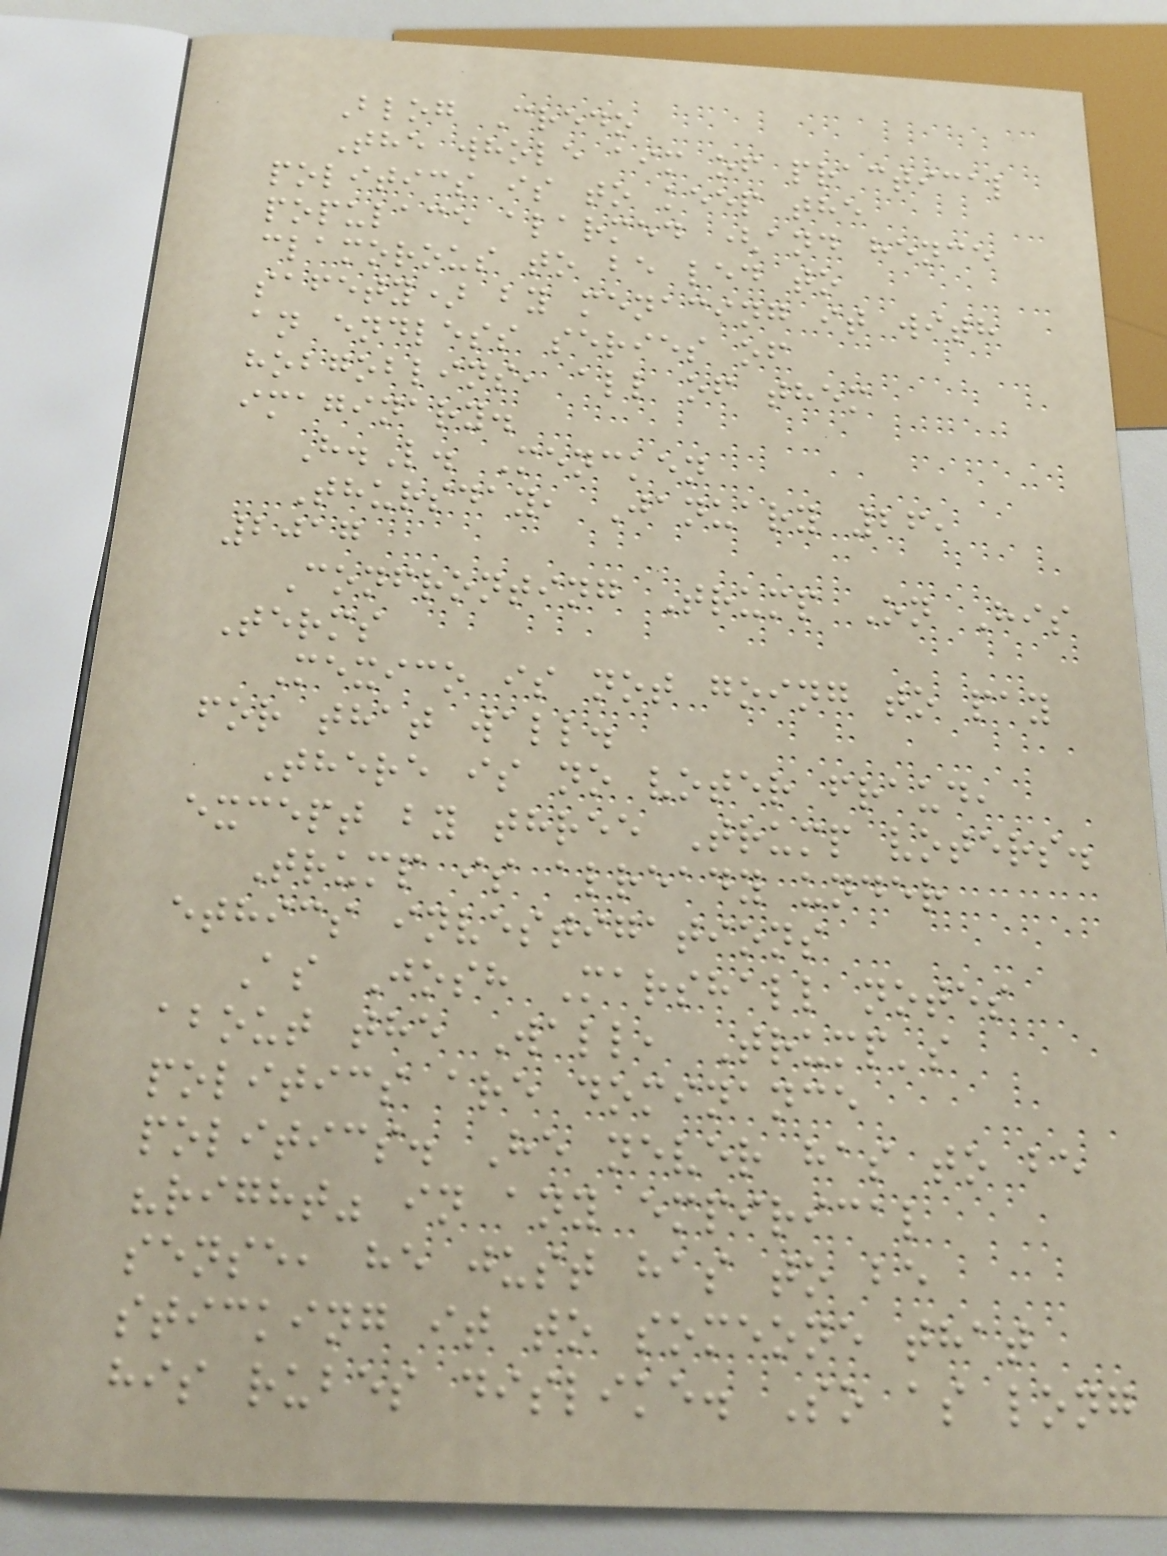Blog Credo
The whole aim of practical
politics is to keep the
populace alarmed (and hence
clamorous to be led to
safety) by menacing it with
an endless series of
hobgoblins, all of them
imaginary.
H.L. Mencken
Thursday, January 26,
2017
Confronting Trump On His
Terms
Mexico is not going to pay
for that wall.
There is no voter fraud,
except by three Trump voters.
Trump is already under
ethics investigations
As Josh Marshall notes
about the Wall, Trump's
politics are dominance
politics. He never has to be
"right" in any empirical
sense, he just has to be
sticking it to someone that
his rubes dislike. So as long
